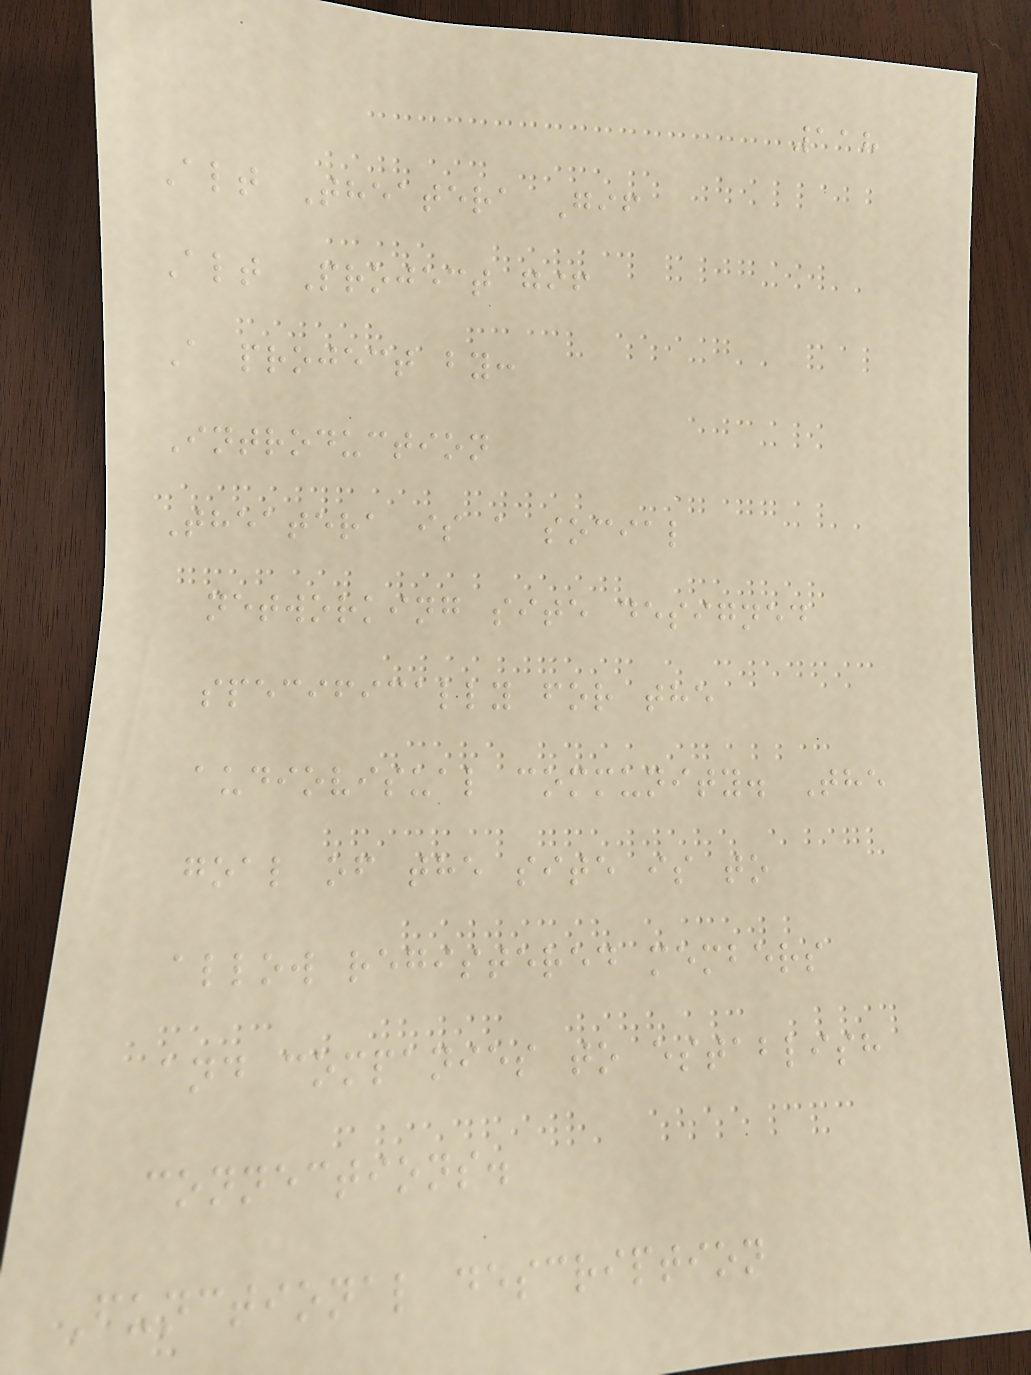118
Alt Theatera Gif
Alt Project gif
A project by:
Introduction
Theatera is a social
networking site designed
specifically for the
audiovisual community. The
goal of the site is to
allow registered members
and companies to establish
connections.
Functional description
